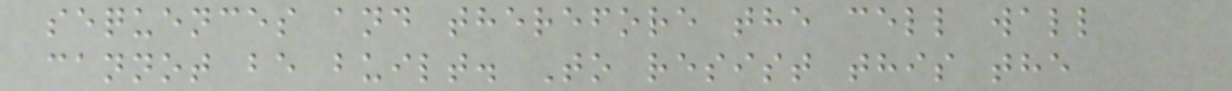sequences and therefore the cell wall
cannot be built. To resist this the
